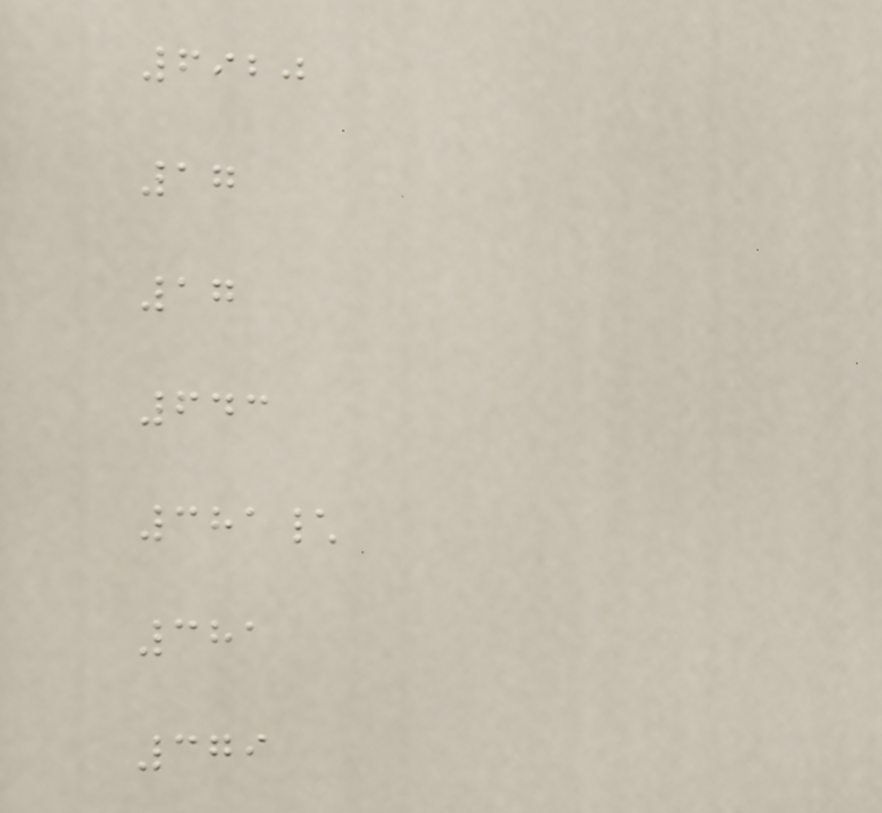6920
17
17
643
381\
381
379
